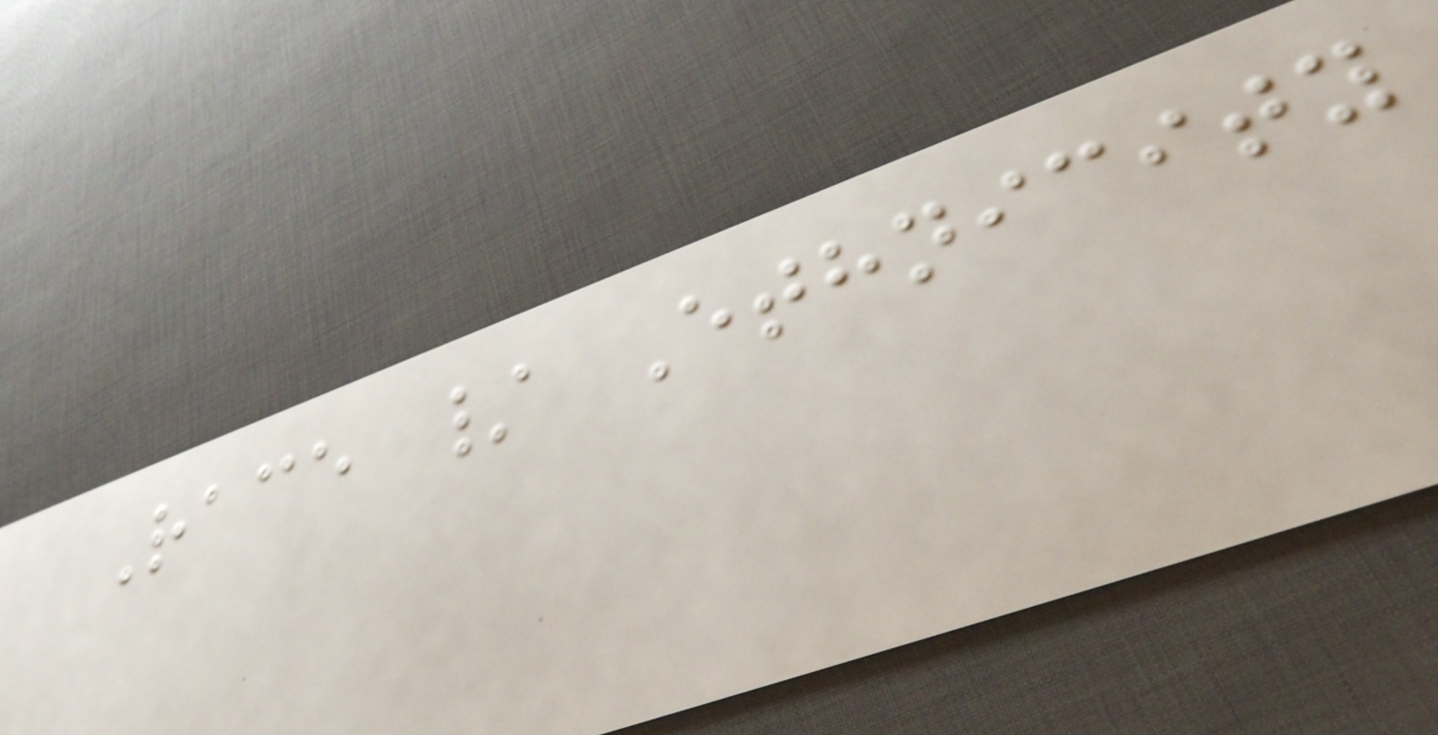Race / Ethnicity
